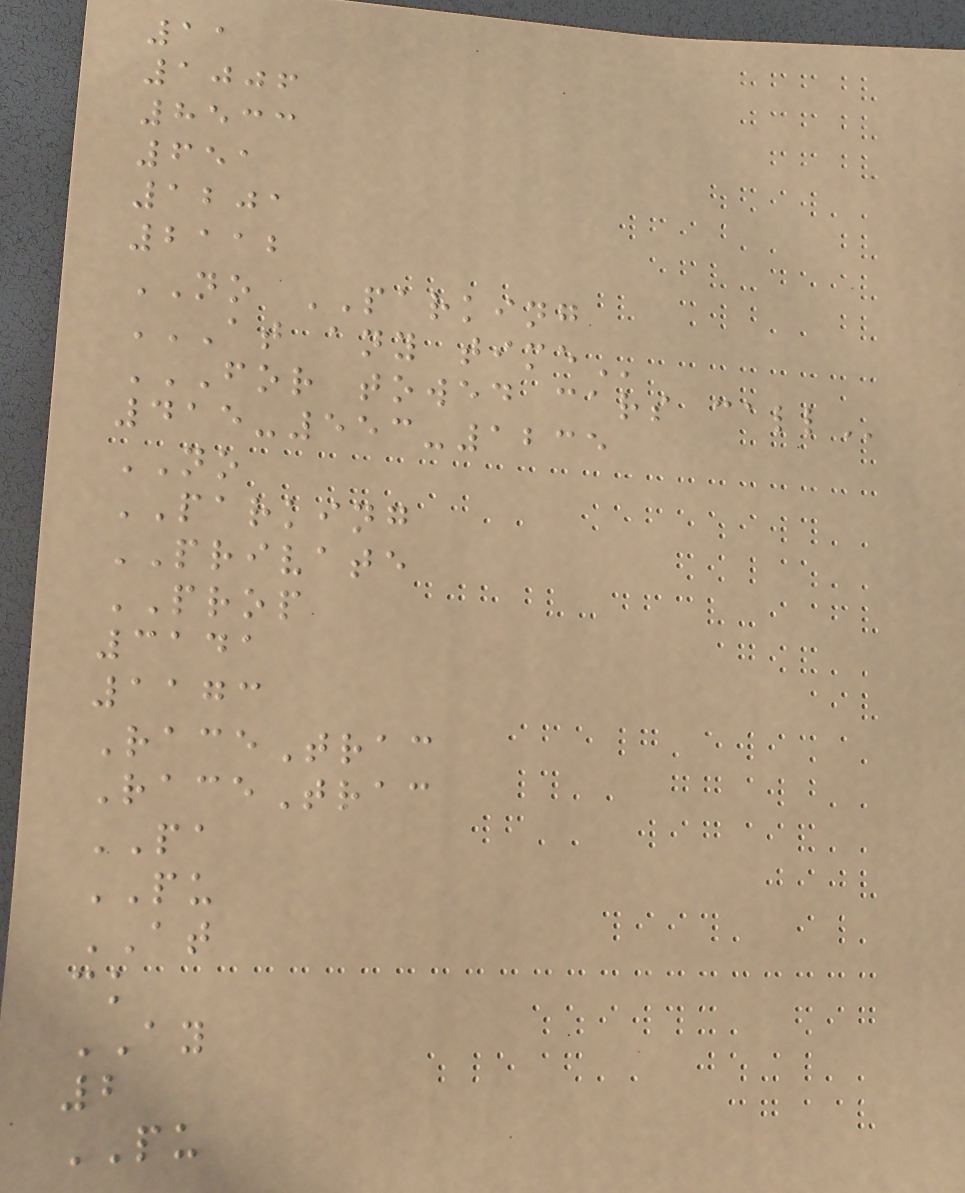11
1006
8533
651
1201
2112
NO PARKING
AT ANY TIME
FOR TOWED CARS CALL
415-553-1235
NO
PARKING
PRIVATE
PROP
3141
1173
RaceTrac
RaceTrac
PA
PU
AT
ck
AY
2
PU
